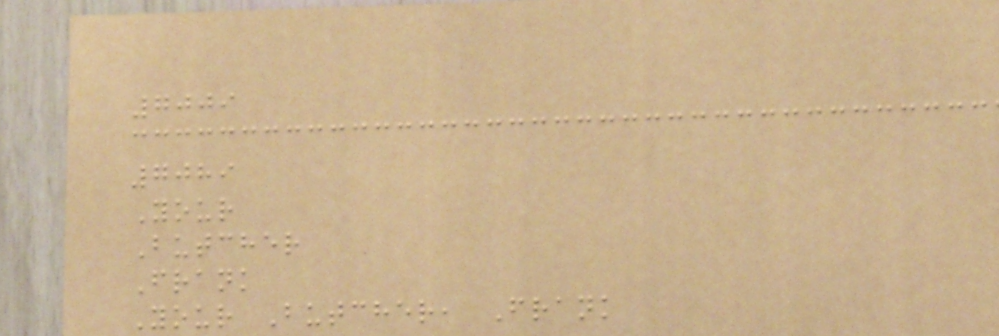7009
7089
Your
Butcher
Frank
Your Butcher, Frank
